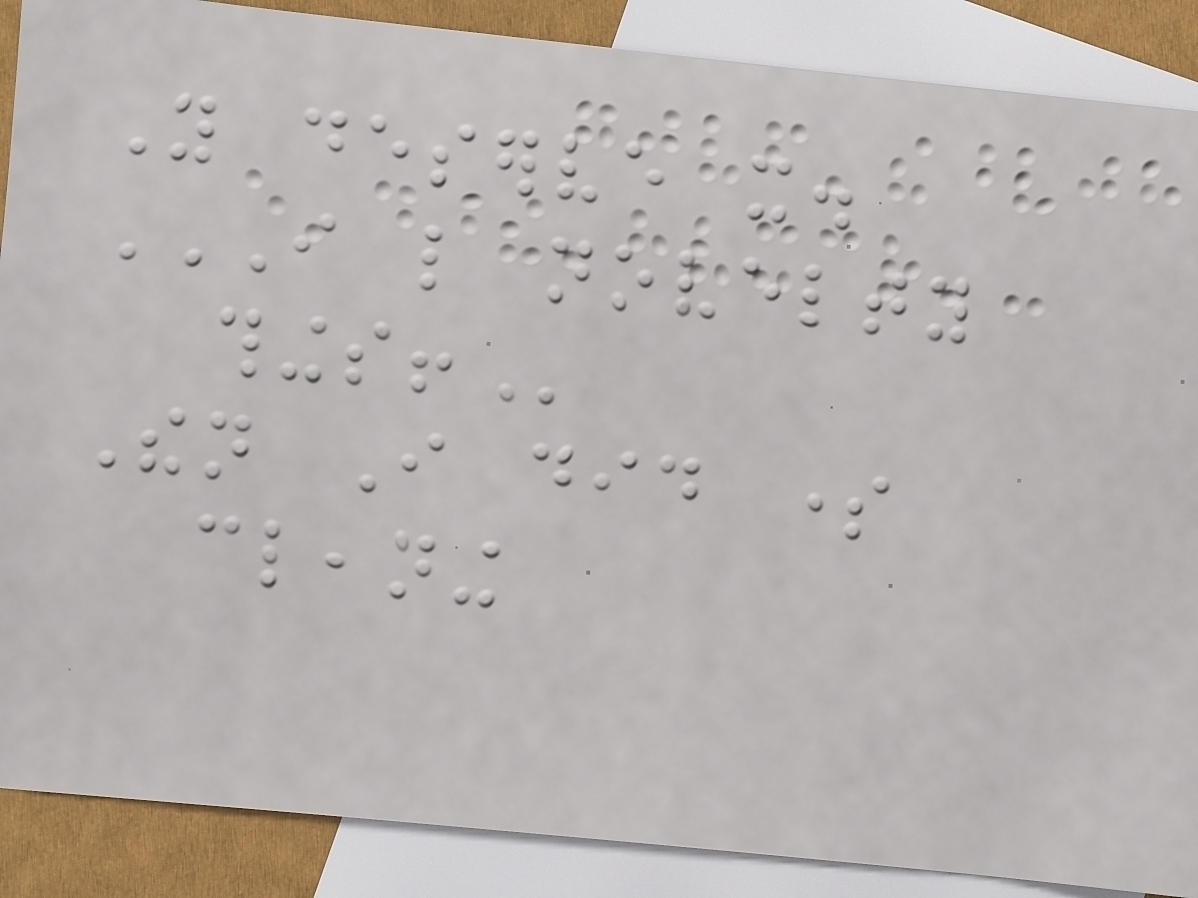You deserve it.
I LIKE NOVELTY
THINGS!
Then I did some
cleaning
